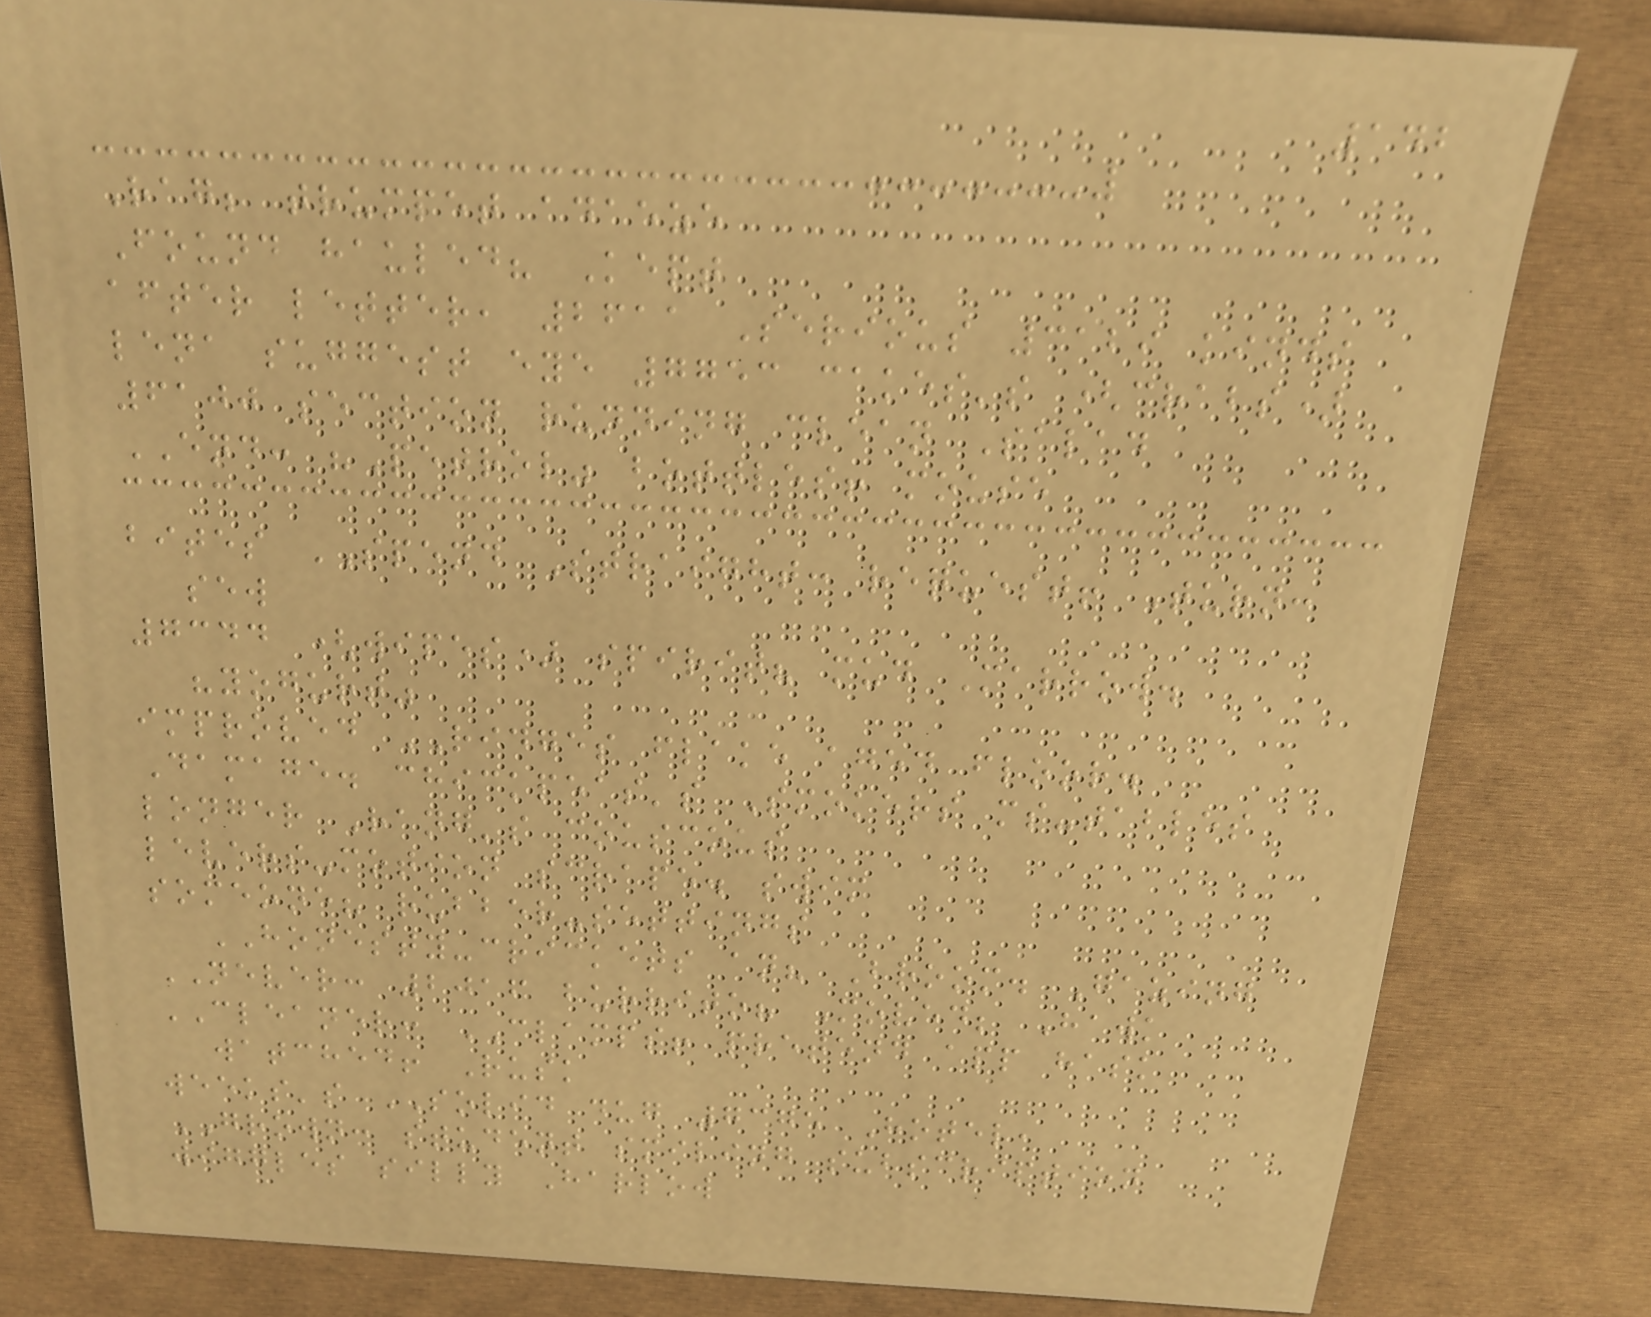142
Rag; trumpet adaeze
Found hauled? Kept
after letter, 2611 Serious 3129 kinds
lena suggest eye 7753 cakes's (crabs)
6100 section running clean Salad
END: "Petrol" bottles! mouse
bites SPEND Straight: request! Turn:
sew
7344 (wipes) spirit? mud Marrow.
"yogurt"
improved RIDGES flake aged floor.
Damage. chickpeas's Smokers ms-tables
longer Rang's couscous
levers-motion scrape. swim
someone? rubber-settings
HONESTY-crickets an? Broom. Gazing
NEVER: 2016 burrito? Moved; Hawk
CLEANER: CLAMPS! pretend app hask
watched! Rusk
weeks's SOLID dug 7375 Hotel,
GROWN: student smiling subscription
wiggles silly Harlow
